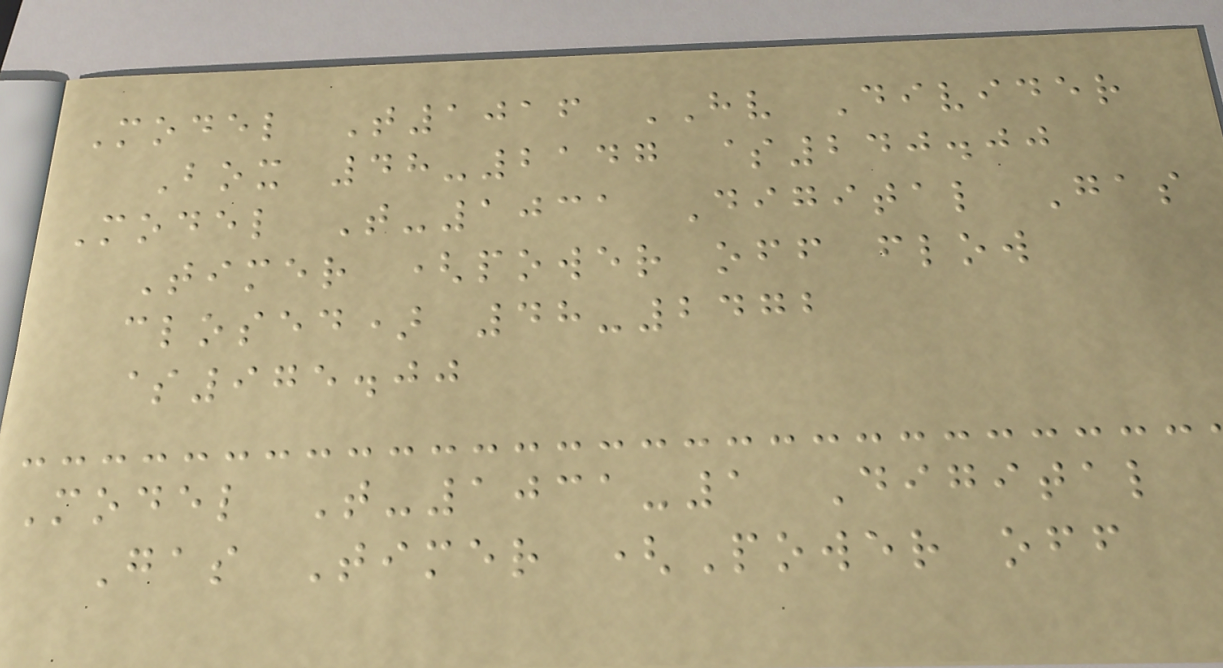Model T1016 HV Divider
Box 48-2147 $240.00
Model T-1031 Digital Gas
Timer (power off flow
closed) 48-2472
$975.00
Model T-1031-1 Digital
Gas Timer (Power off
